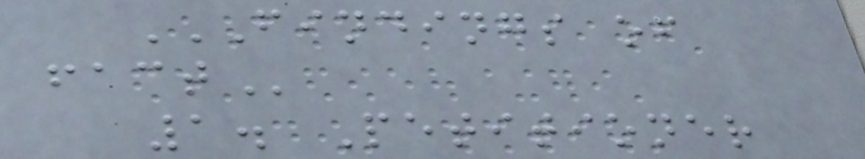FINDINGS OF
FACT
1. Petitioner
